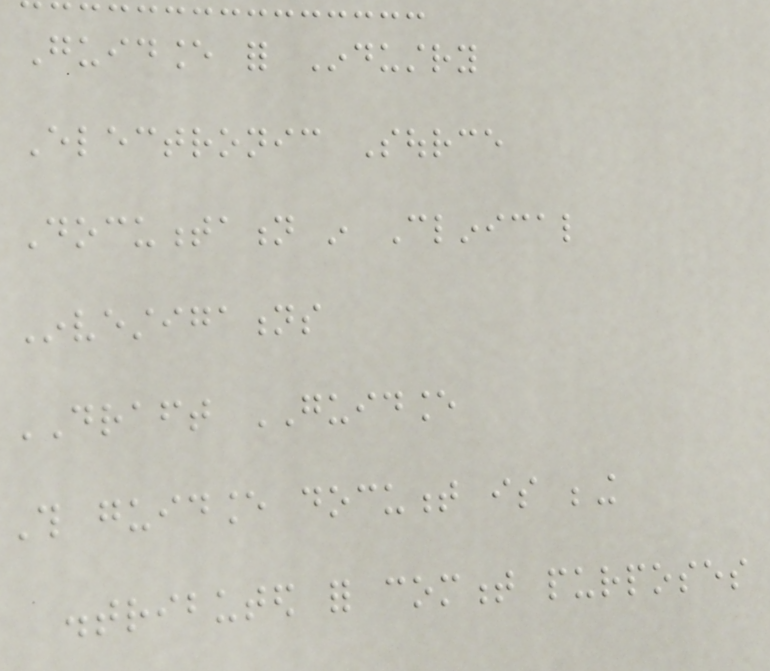Guidance for Industry
Electronic Source
Documentation in Clinical
Investigations
DRAFT GUIDANCE
This guidance document is being
distributed for comment purposes
